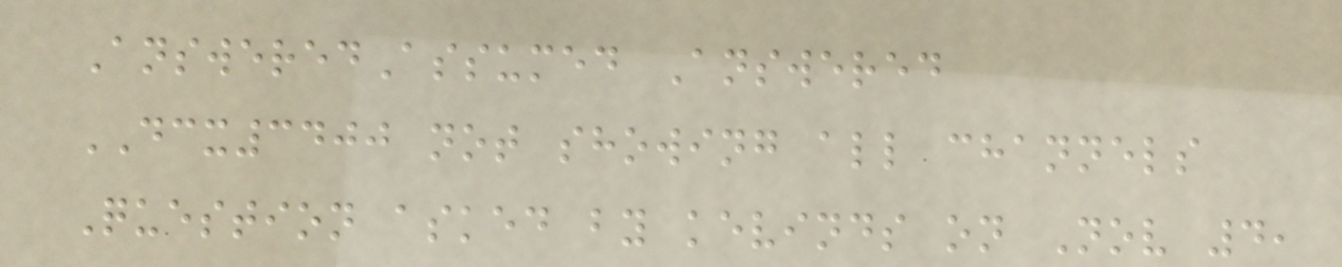AnsweredAssumed Answered
DCX3400 not showing all channels
Question asked by kevinds on Nov 4,
